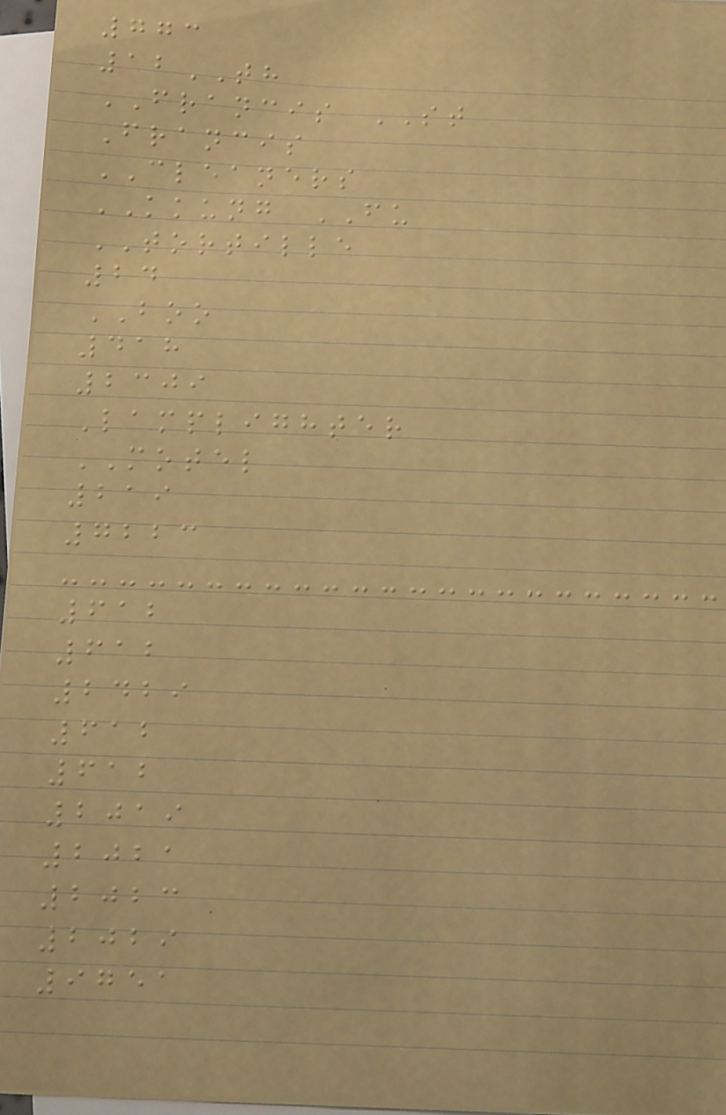773
12TH
FRANCIS ST
Francis
CLEANERS
KKUNG FU
TORTILLE
24
BOO
418
2309
Lamplighter
MOTEL
219
7223
612
612
2429
612
612
2019
2021
2023
2029
9751
